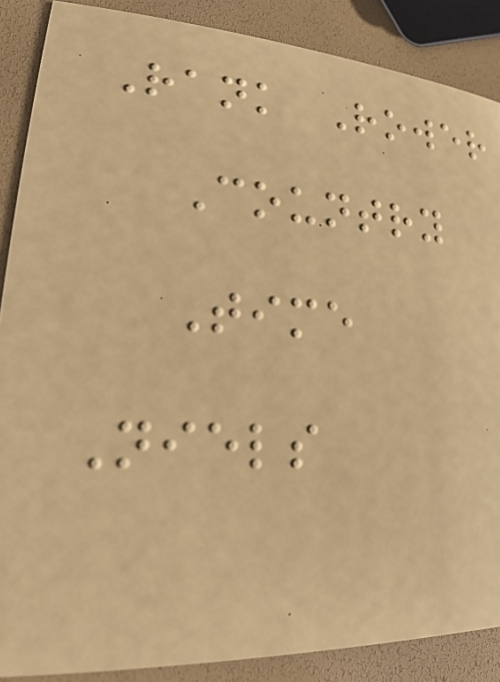Rank Rower
Country
Time
Niels
